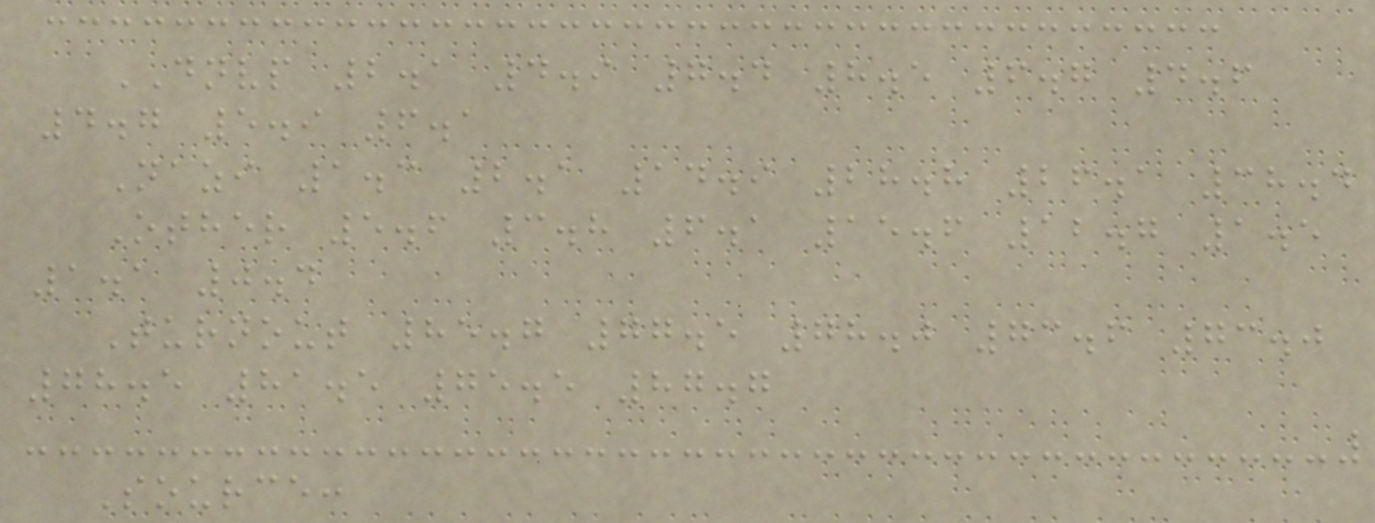DNVP 2.1 4.9 7.4 8.5 6.7 4.6
4.7 5.9 6.1
Nazi 1.3 2.1 14.9 28.8 26.1 38.4
Other 5.6 3.8 6.1 15.6 12.7 1.5
1.1 0.4
Turnout 85.7 77.5 78.0 73.6 73.0
78.5 81.5 75.5 87.7
Source:
